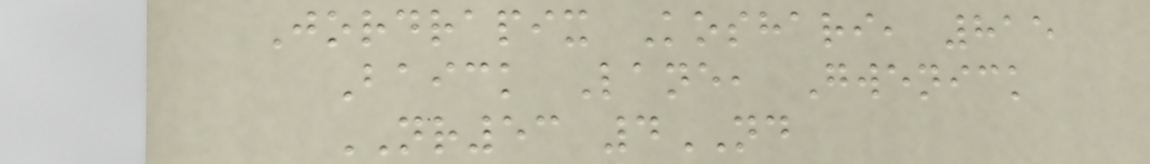Jordrapix Koshari, 815
Baick Lane, Gwenick
NR53 4ND
